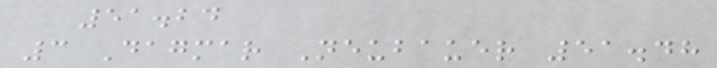51.24
3 Dagmar Neubauer 51.48
